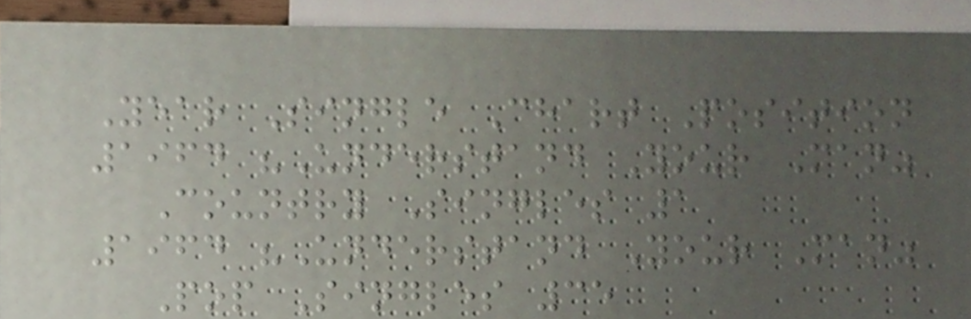Year Single Chart Position
1964 "Understand Your Man"
Country Singles 1
1964 "Understand Your Man"
Pop Singles 35
